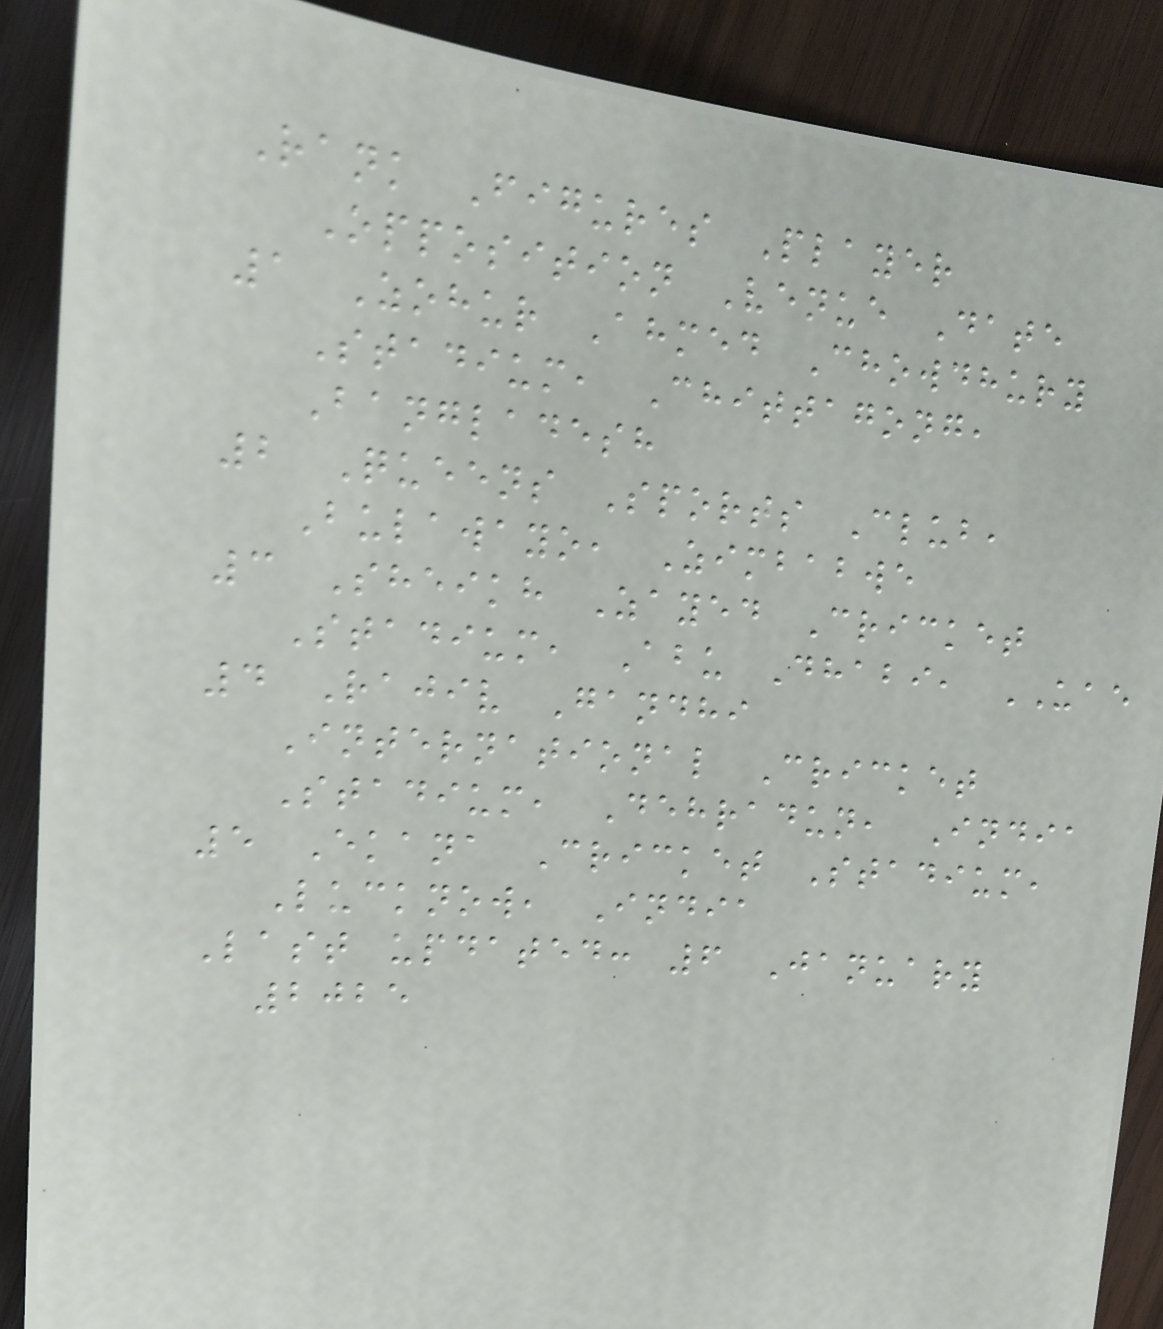Rank Figures Player
Opposition Venue Date
1 Zohur Ahmed Chowdhury
Stadium, Chittagong,
Bangladesh
2 Queens Sports Club,
Bulawayo, Zimbabwe
3 Sheikh Zayed Cricket
Stadium, Abu Dhabi, UAE
4 Rajiv Gandhi
International Cricket
Stadium, Dehradun, India
5 Ekana Cricket Stadium,
Lucknow, India
Last updated: 6 January
2025
